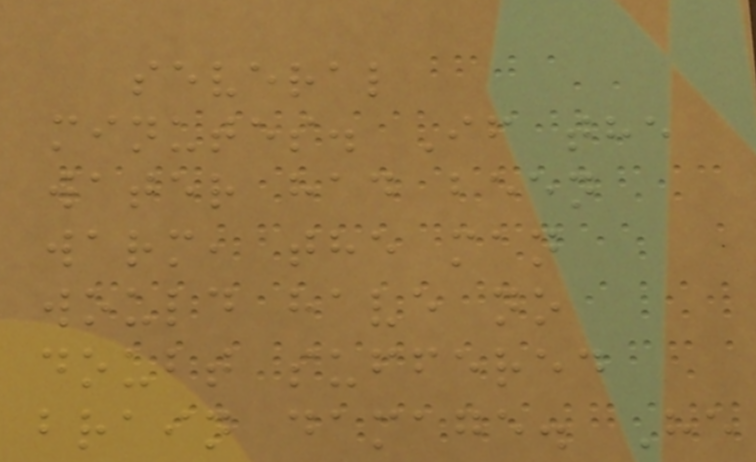several
minutes. If the
water had been
warm, the man
would have no
doubt suffered
brain damage. He
